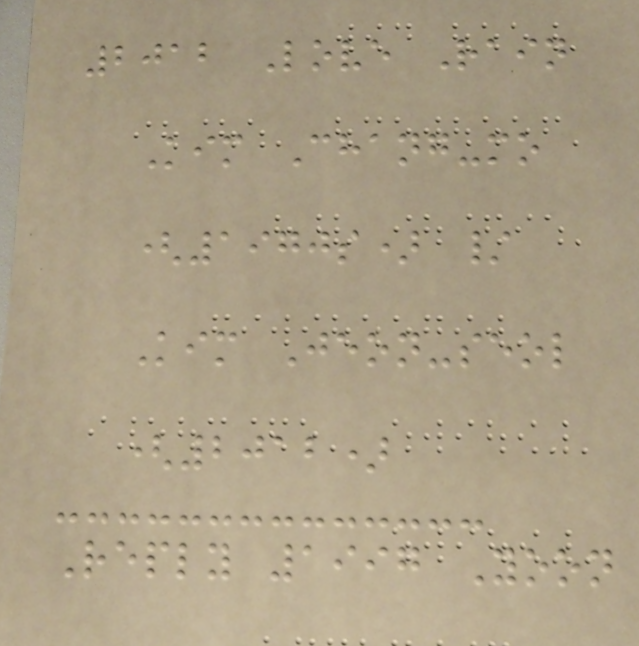2012 Love Rain
Kim Chang-mo
(1970s) /
Kim Jeon-seol
(2012)
Reply 1997 Yoon
